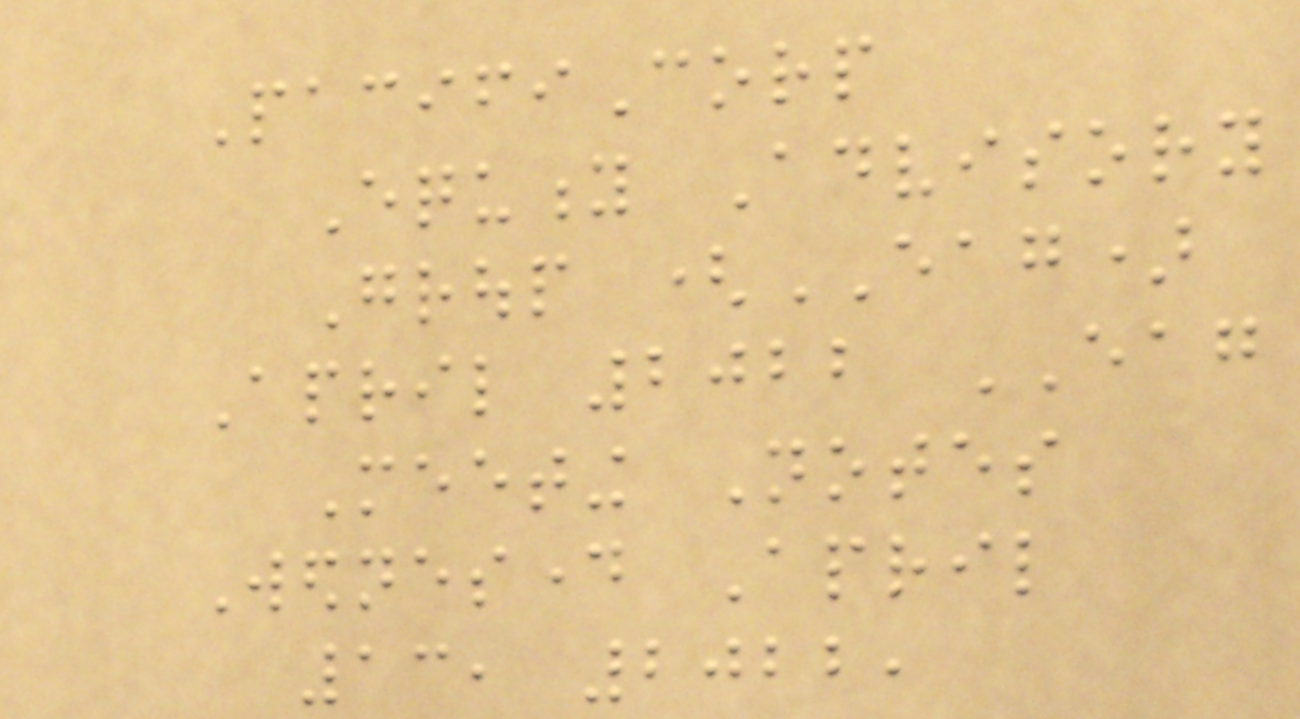PacifiCorp
Equity Advisory
Group (EAG)
April 2022 EAG
Meeting Notes
Wednesday April
13, 2022,
